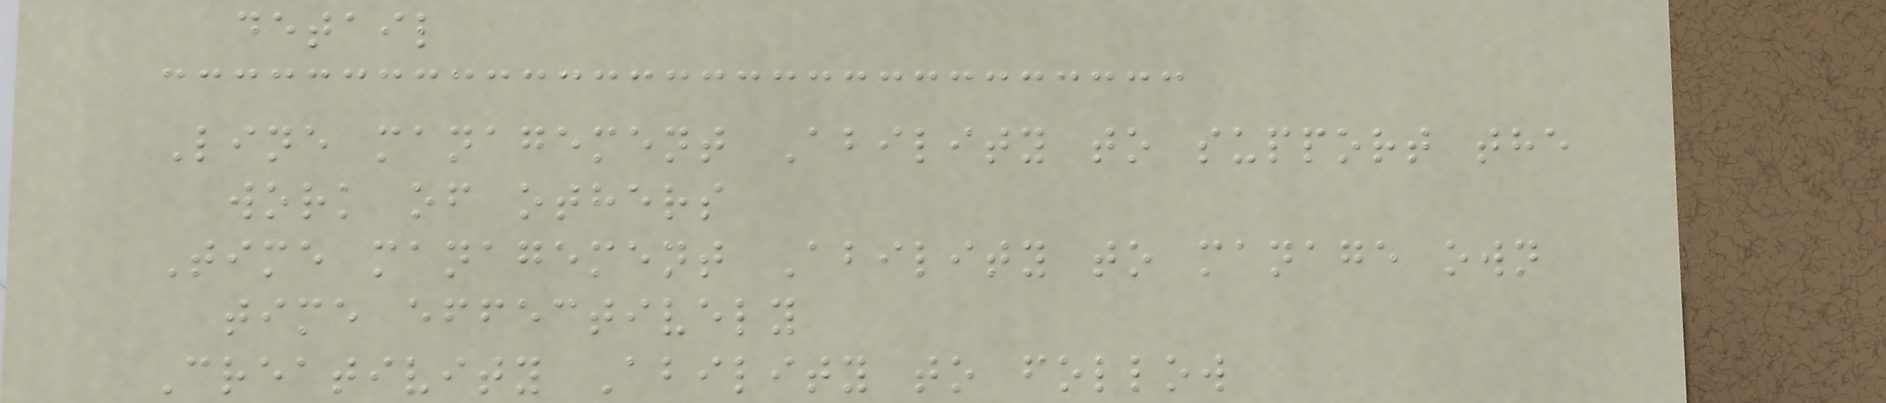detail
Line management Ability to support the
work of others
Time management Ability to manage own
time effectively
Creativity Ability to follow
